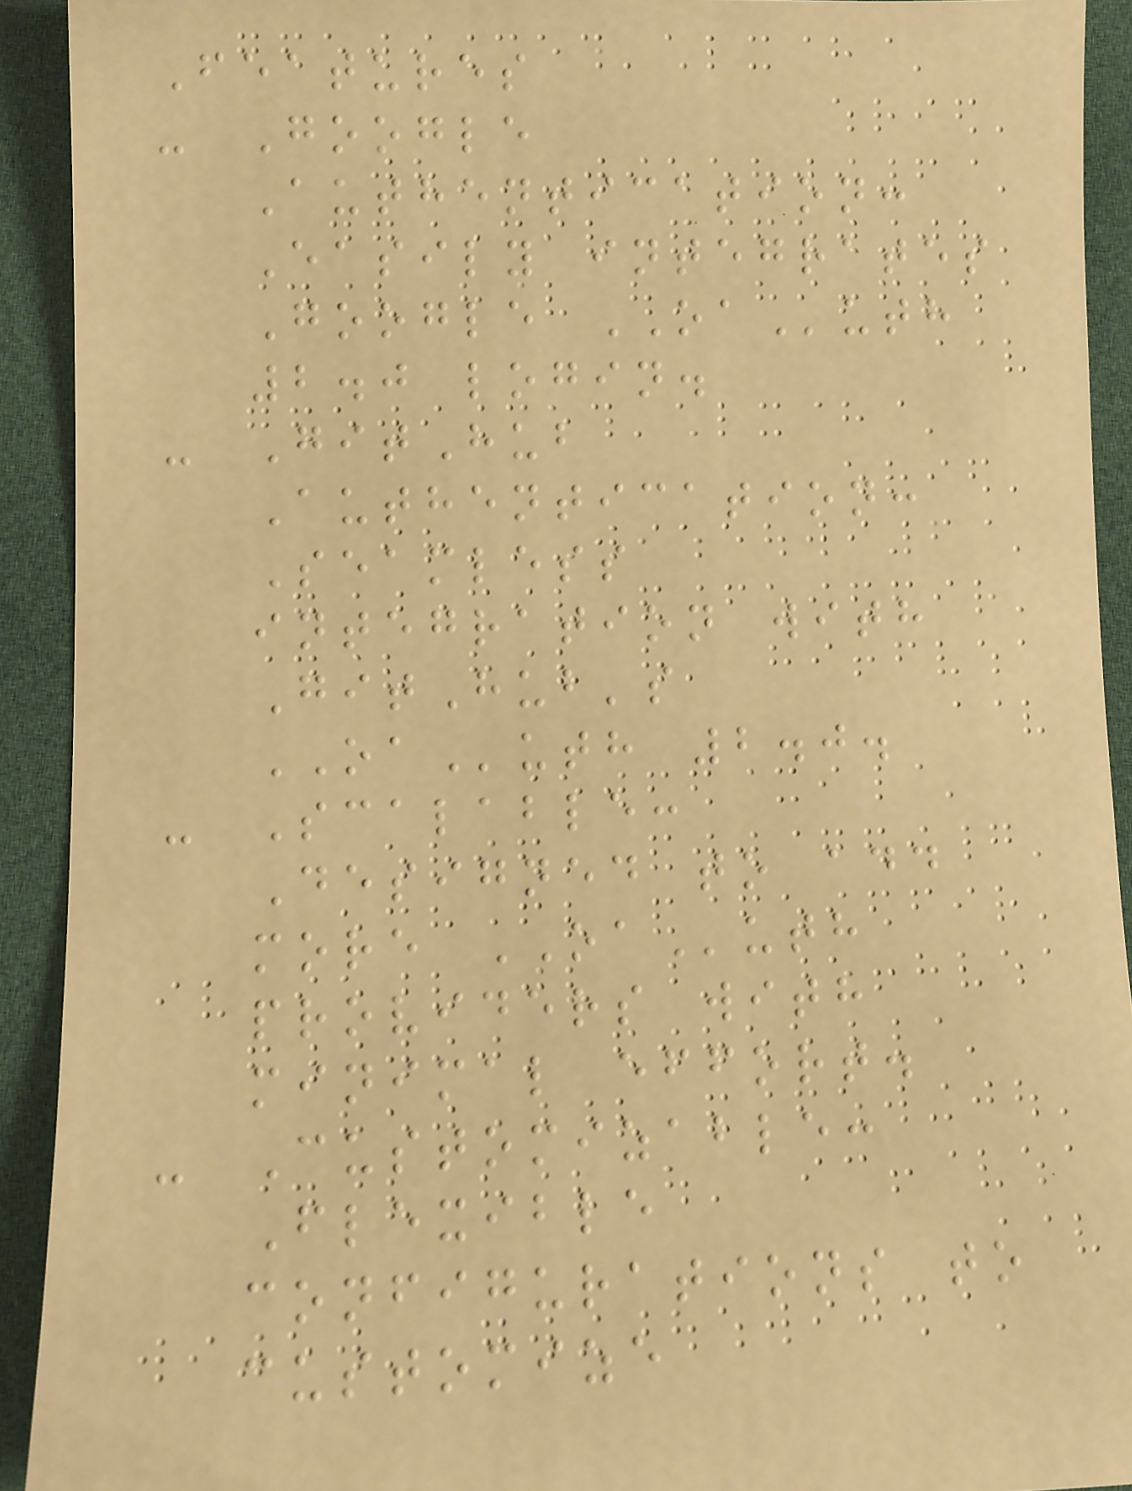Features
- Google
Authentication:
Easily integrates
Google OAuth
2.0 login.
- GitHub
Authentication:
Seamless
integration with
GitHub's
OAuth 2.0.
- Scalable:
Designed to add
more OAuth
providers with
minimal effort.
- Customizable:
Flexible
configurations to
customize
